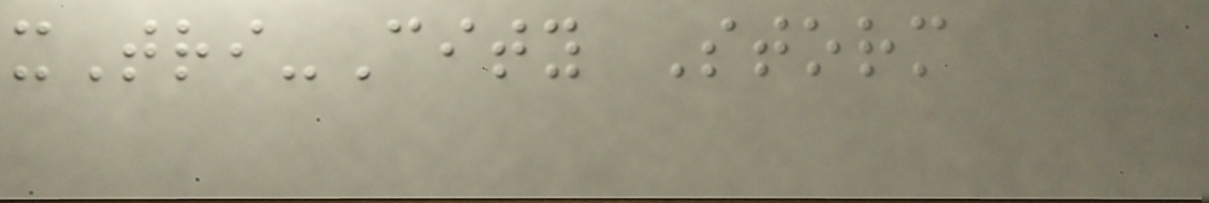xTri-City Storm
